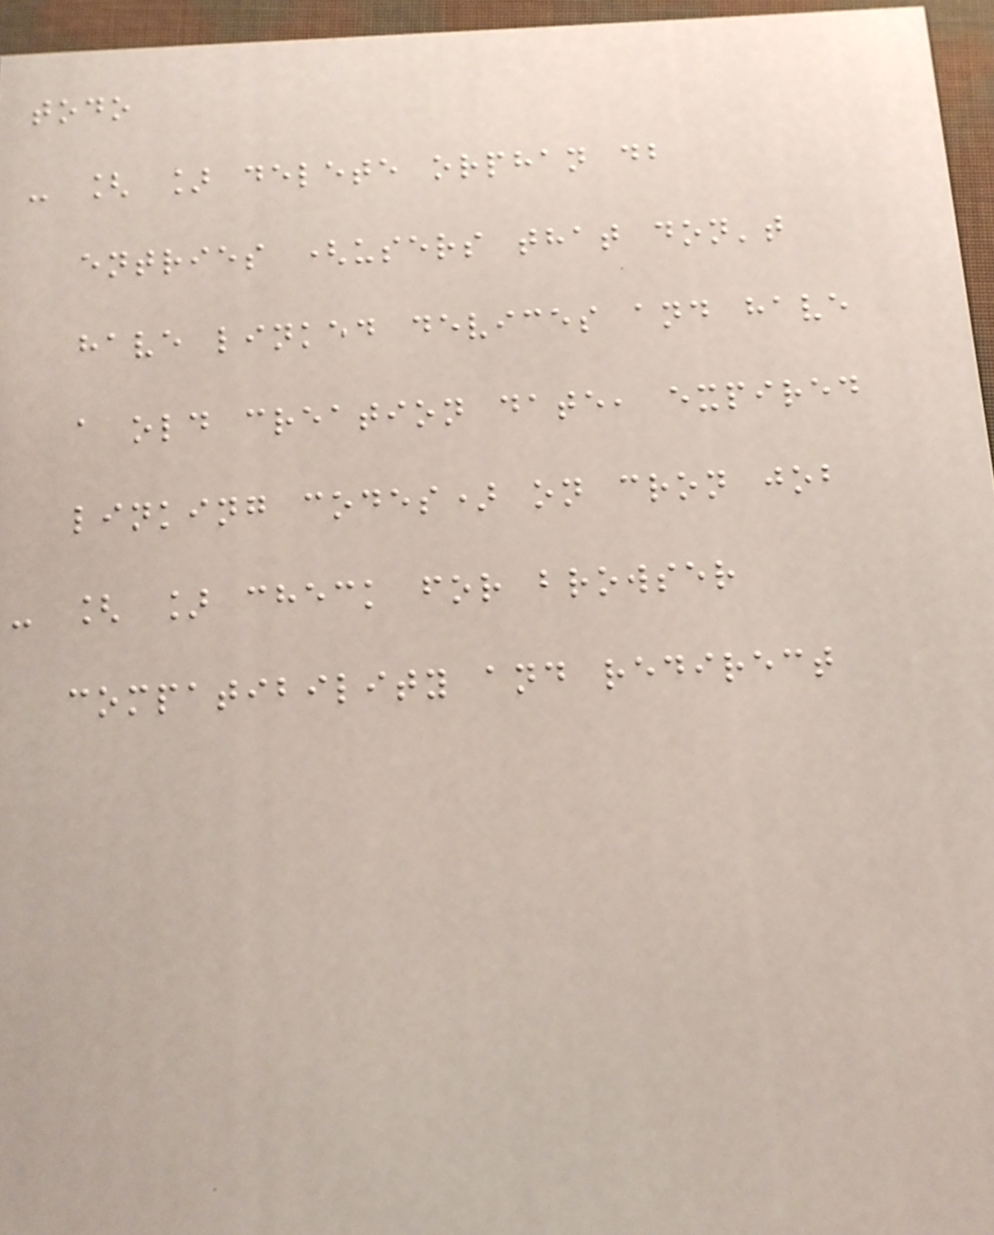todo
- [ ] delete orphan db
entries (users that don't
have linked devices and have
a old creation date, expired
linking codes) on cron job
- [ ] check for browser
compatibility and redirect
